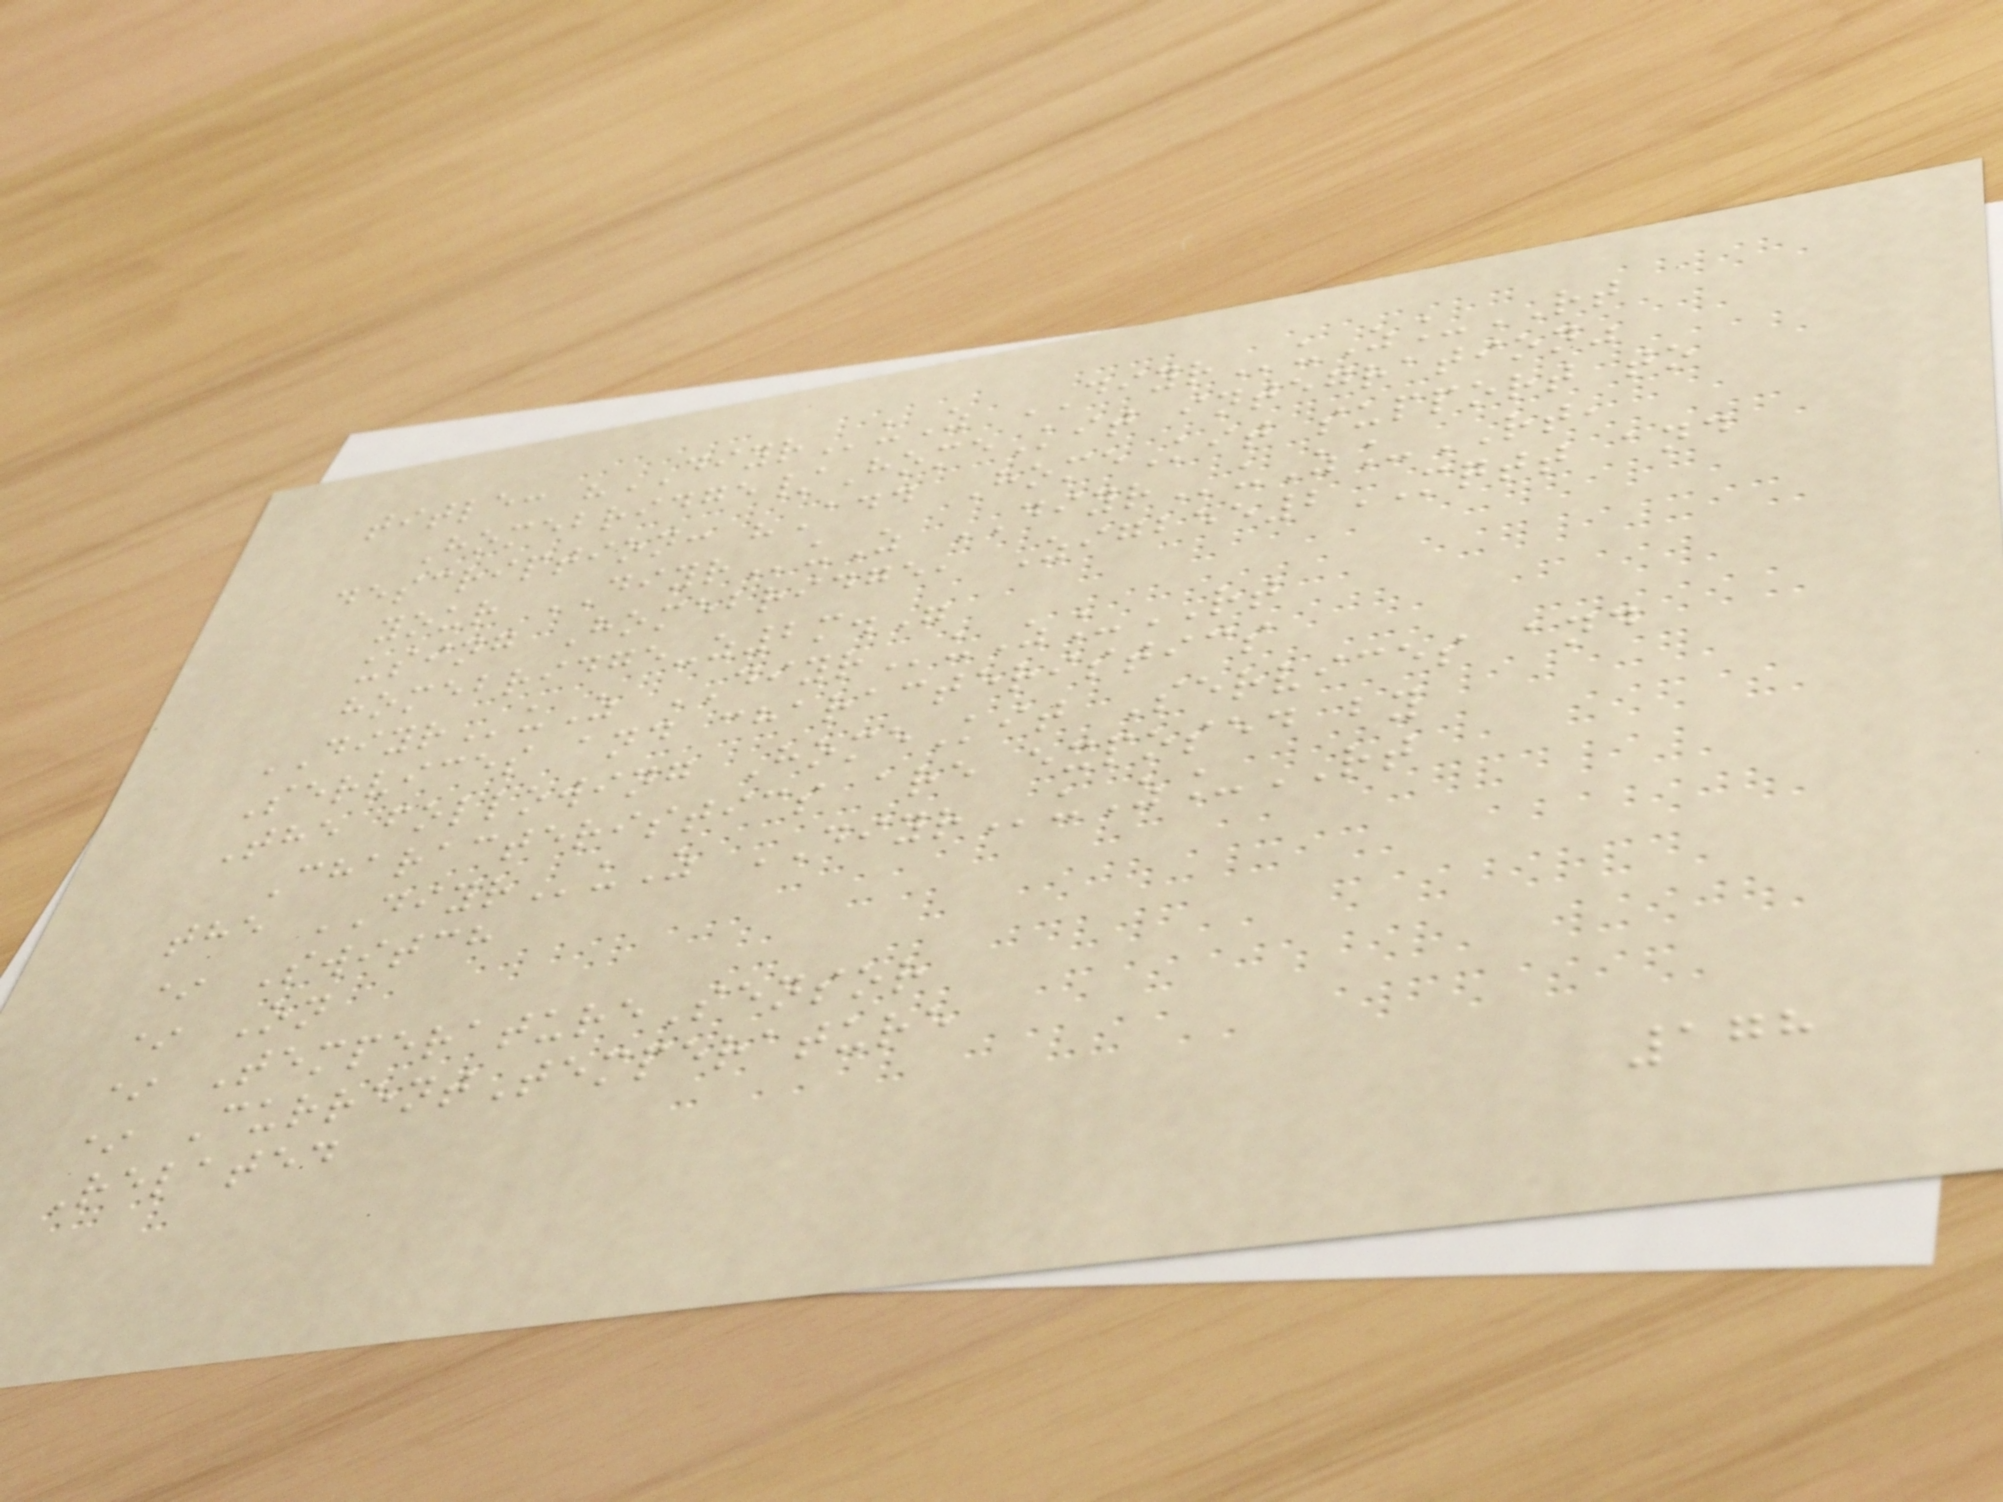title: "DIYRuZ DIYRuZ_RT
Homebridge/HomeKit integration"
description: "Add HomeKit support to
your DIYRuZ DIYRuZ_RT,
using Homebridge, Zigbee2MQTT and
homebridge-z2m."
DIYRuZ DIYRuZ_RT
Services and characteristics
The following HomeKit Services and
Characteristics are exposed by
the DIYRuZ DIYRuZ_RT
* Switch
* On
* TemperatureSensor
* CurrentTemperature
Related
178
